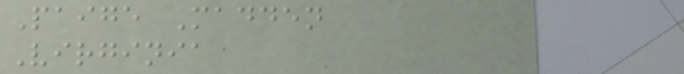Paige Madden
Virginia
